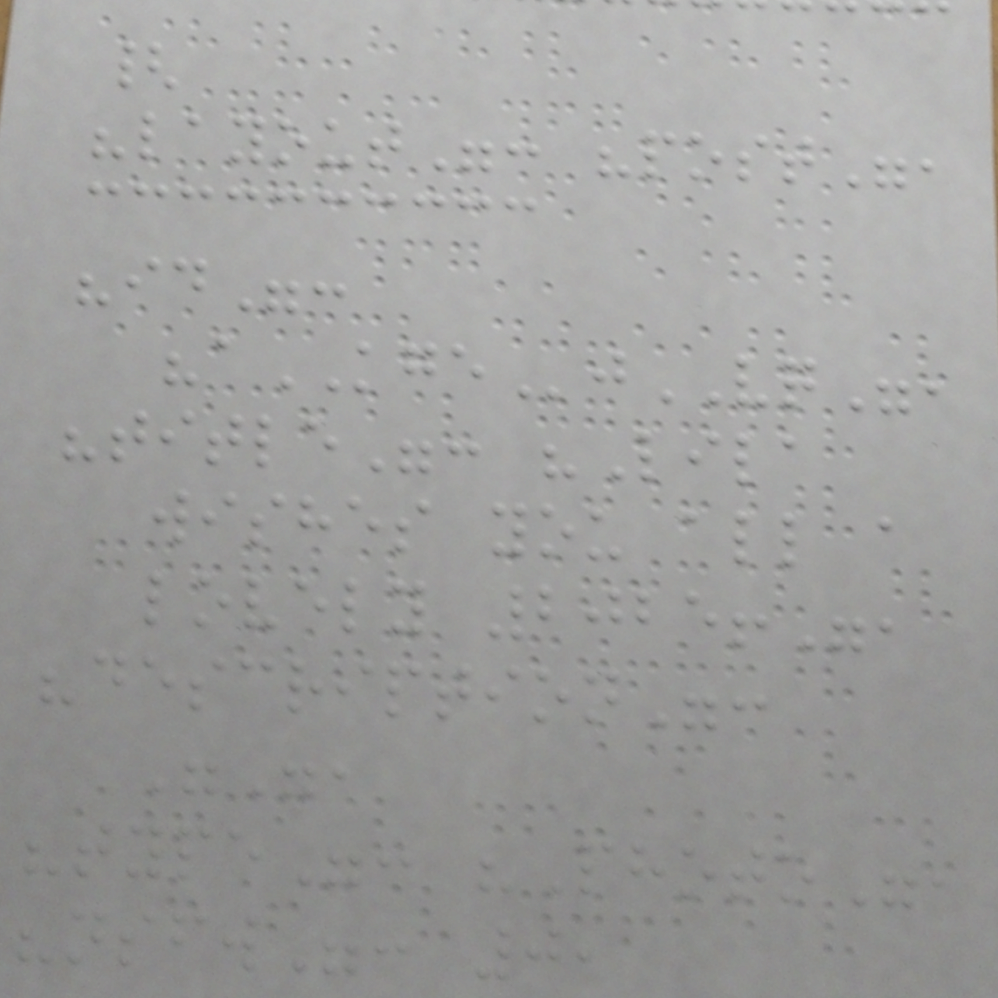{
"layout": "post",
"id":
"aKGEjVQ",
"title": "Lila
wishes you all a
lovely 2025!",
"description":
"",
"type": "Photo",
"nsfw": 0,
